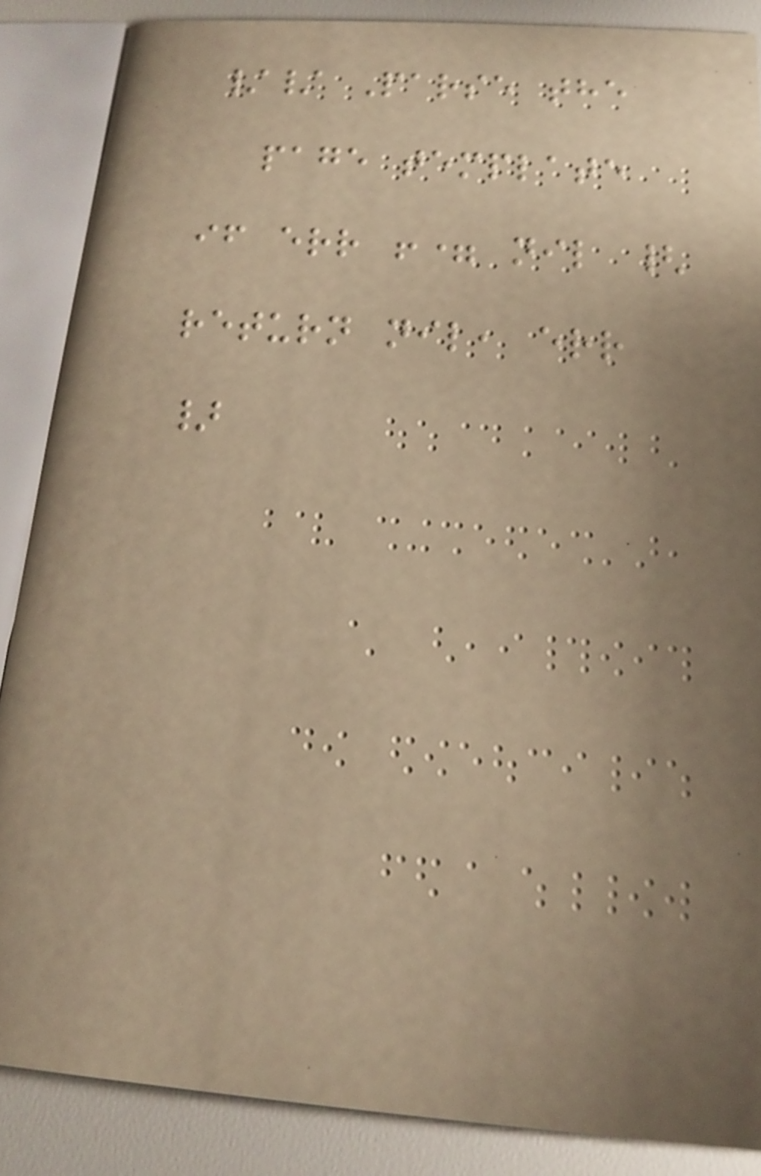// Parse the
page template
if err != nil {
return nil, err
}
